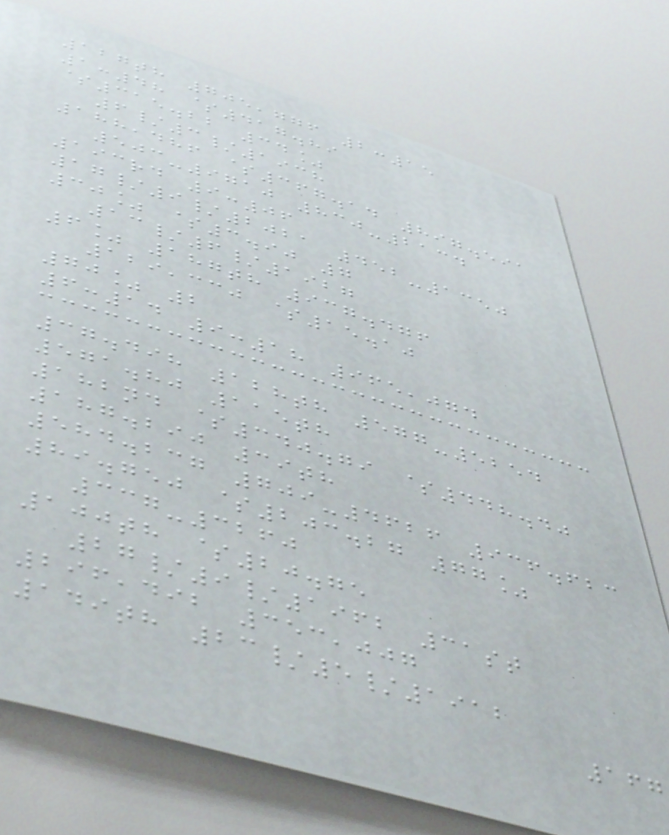127th 705,776 2:15
1:48 $417.89
$315.22 34%
6/3/1938
188,486 $367.14 897.591
503-9710 830-2134
193rd 9:06
17/9/2021 452-1350
30% $3.90 7
13/6/1927
6% 187th 937.476
129,330 $15.10
70% 2
6:14 9:18 965,074
37.498 128th 577-5254
571.80 115th
182nd $340.79 $448.40
187.290 39th
584.237 709-4626 936.623
89.750 $203.27 77%
337-3260
100th $20.75
27/9/1962 31st
296,492 353,007
149th 23/5/1912
167
